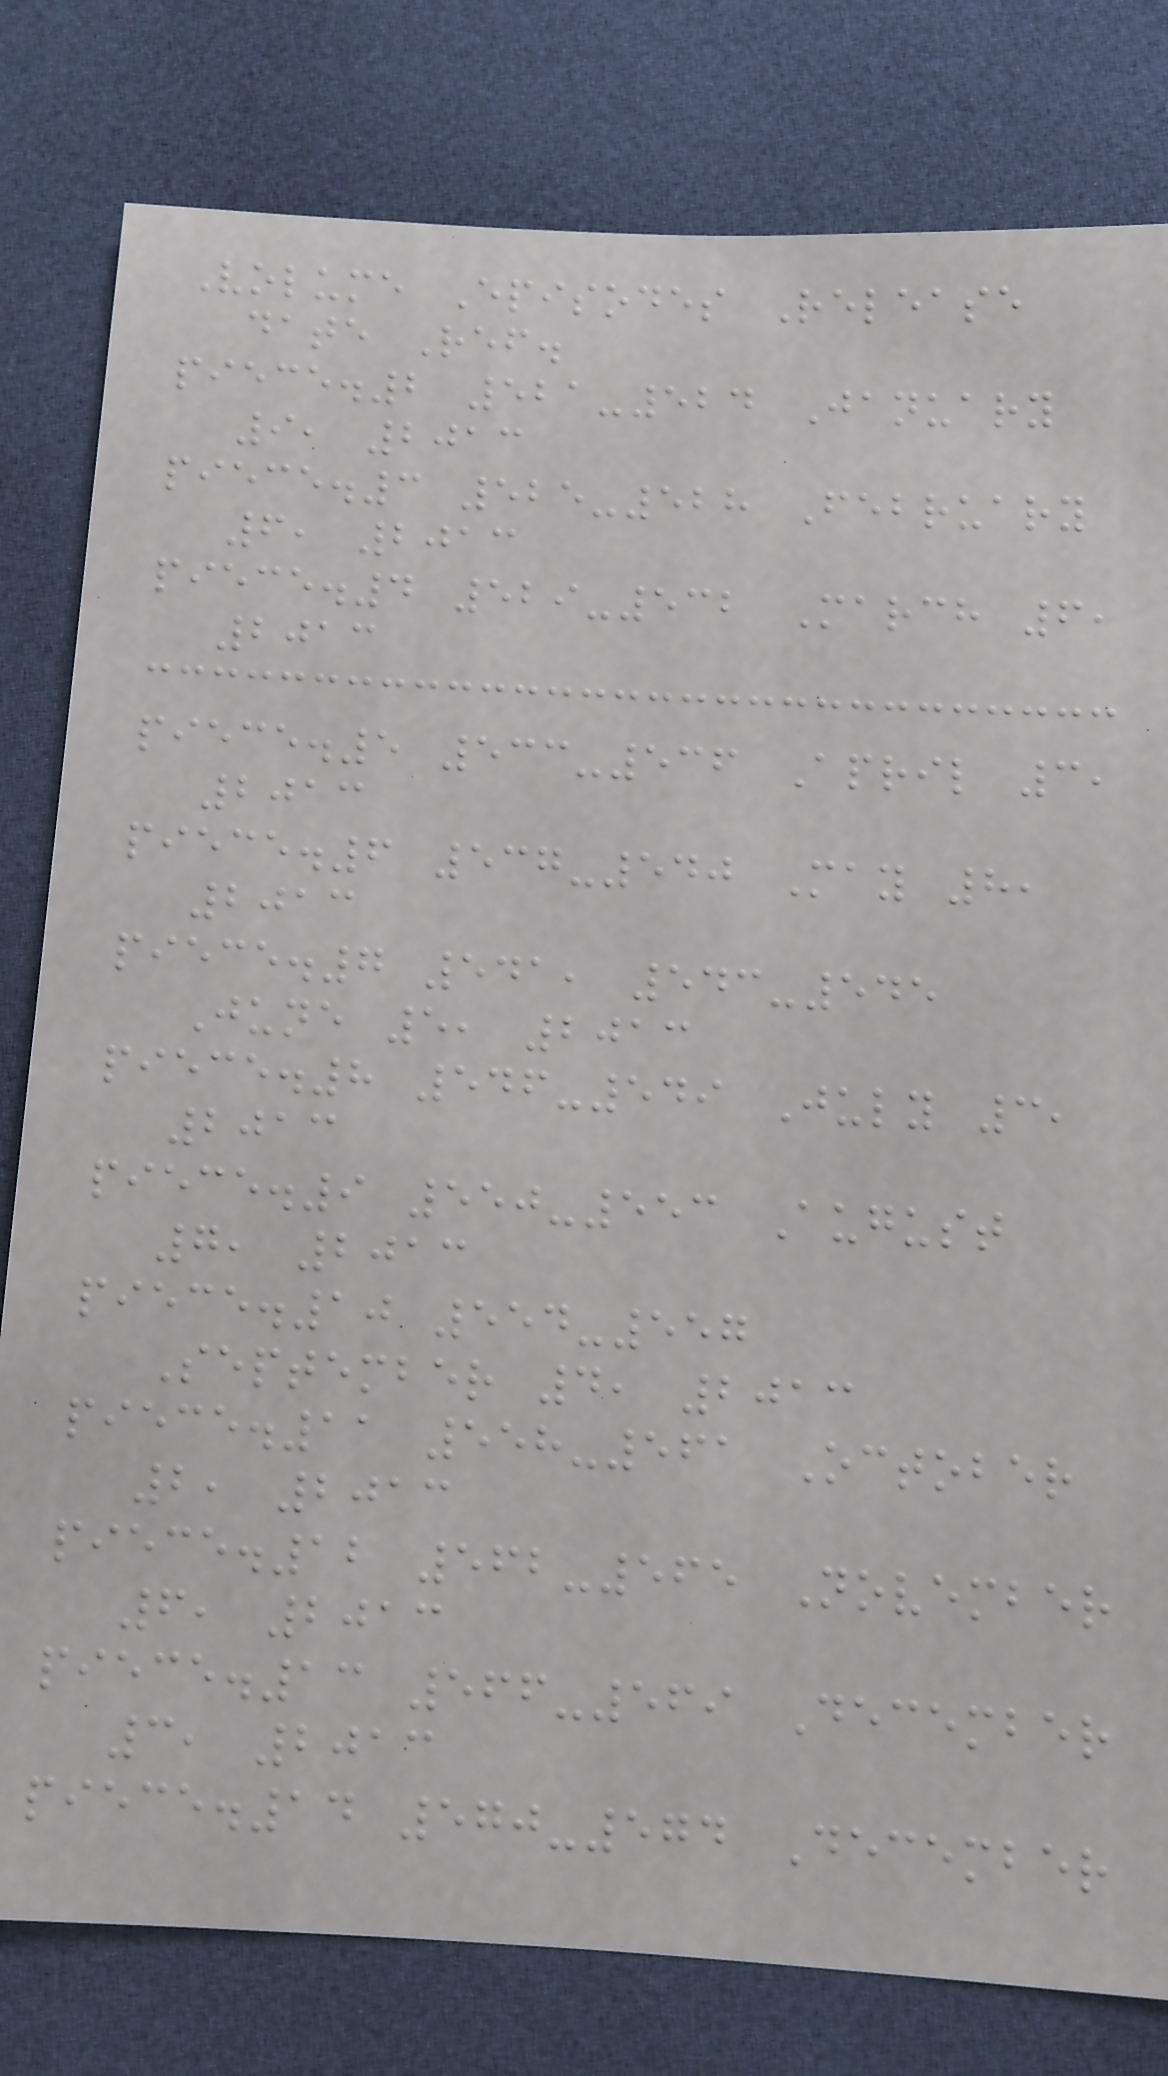Volume Episodes Release
date Ref.
piece.2 521-524 January
9, 2013
piece.3 525-528 February
6, 2013
piece.4 529-532 March 6,
2013
piece.5 533-536 April 3,
2013
piece.6 537-540 May 8,
2013
piece.7 541, 543-545
June 5, 2013
piece.8 546-549 July 3,
2013
piece.9 550-553 August
7, 2013
piece.10 554-557
September 4, 2013
piece.11 558-561 October
2, 2013
piece.12 562-565 November
6, 2013
piece.13 566-569 December
3, 2013
piece.14 570-574 December
